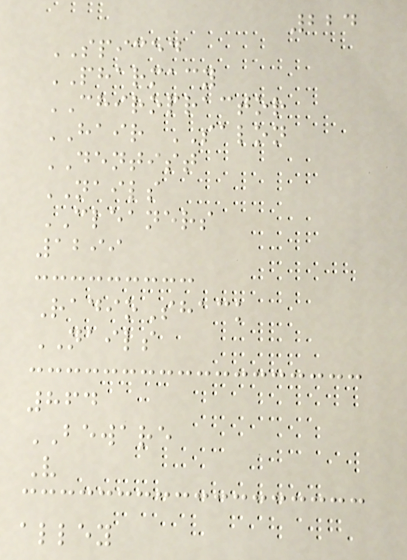224
SPICED
PHARMACY
CHIROPRACTOR
HAIR SALON
DENTIST
NAILS
CLEANERS
1299
RadioShack
NAILS
864
BEWARE
V
alley
